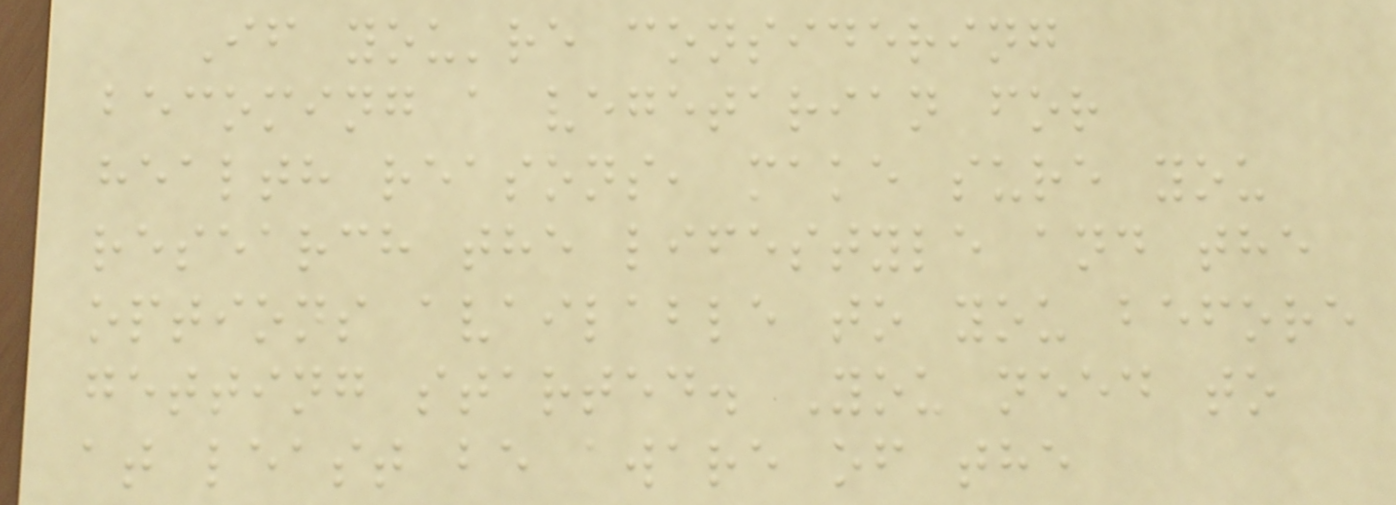If you're considering
becoming a vegetarian for
health reasons, make sure you
research the lifestyle and the
options available to you before
getting started. You need to
at least be aware of the
